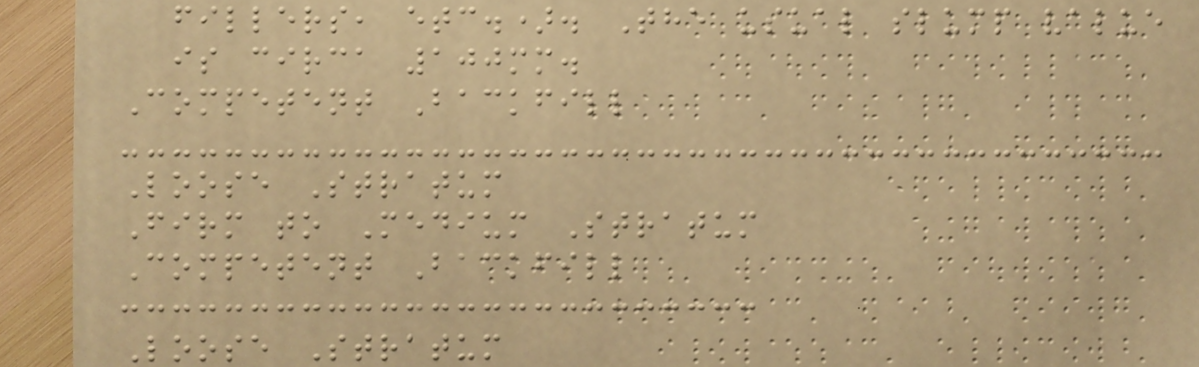fillers, etc.). The usual slump value
is circa 100mm.
Competent Backfill
Loose Stratum
Firm to Medium Stratum
Competent Backfill
Loose Stratum
